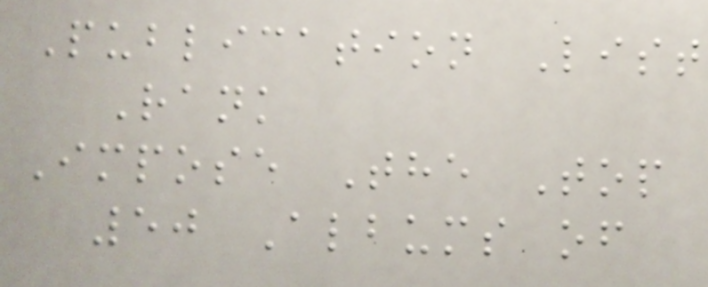Publication List
Rank
Impose The Top
50 Albums of
